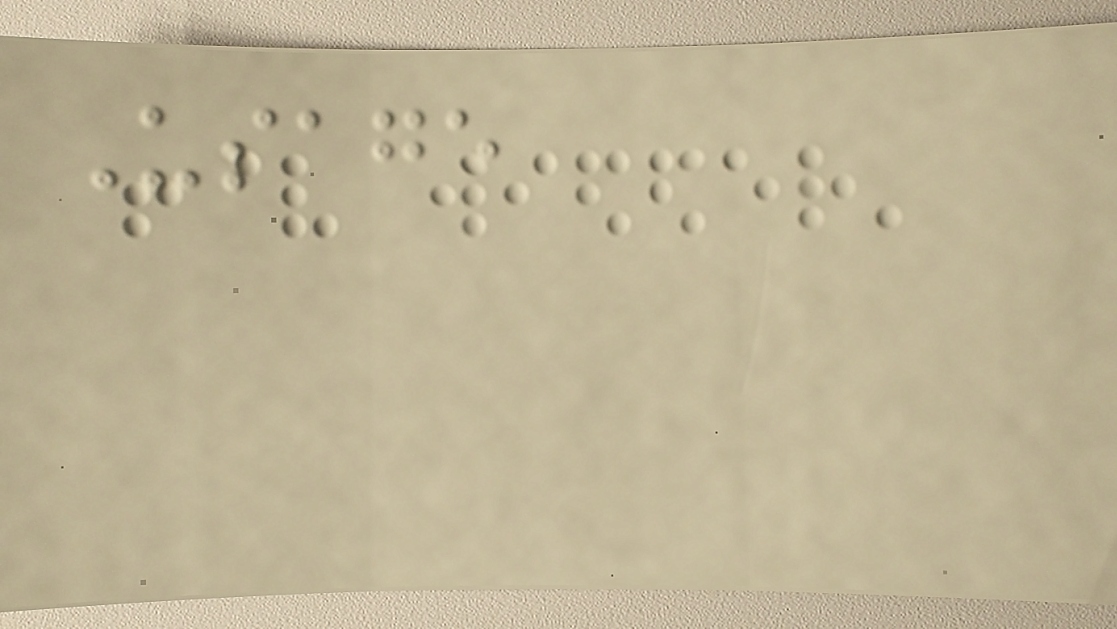Usage
